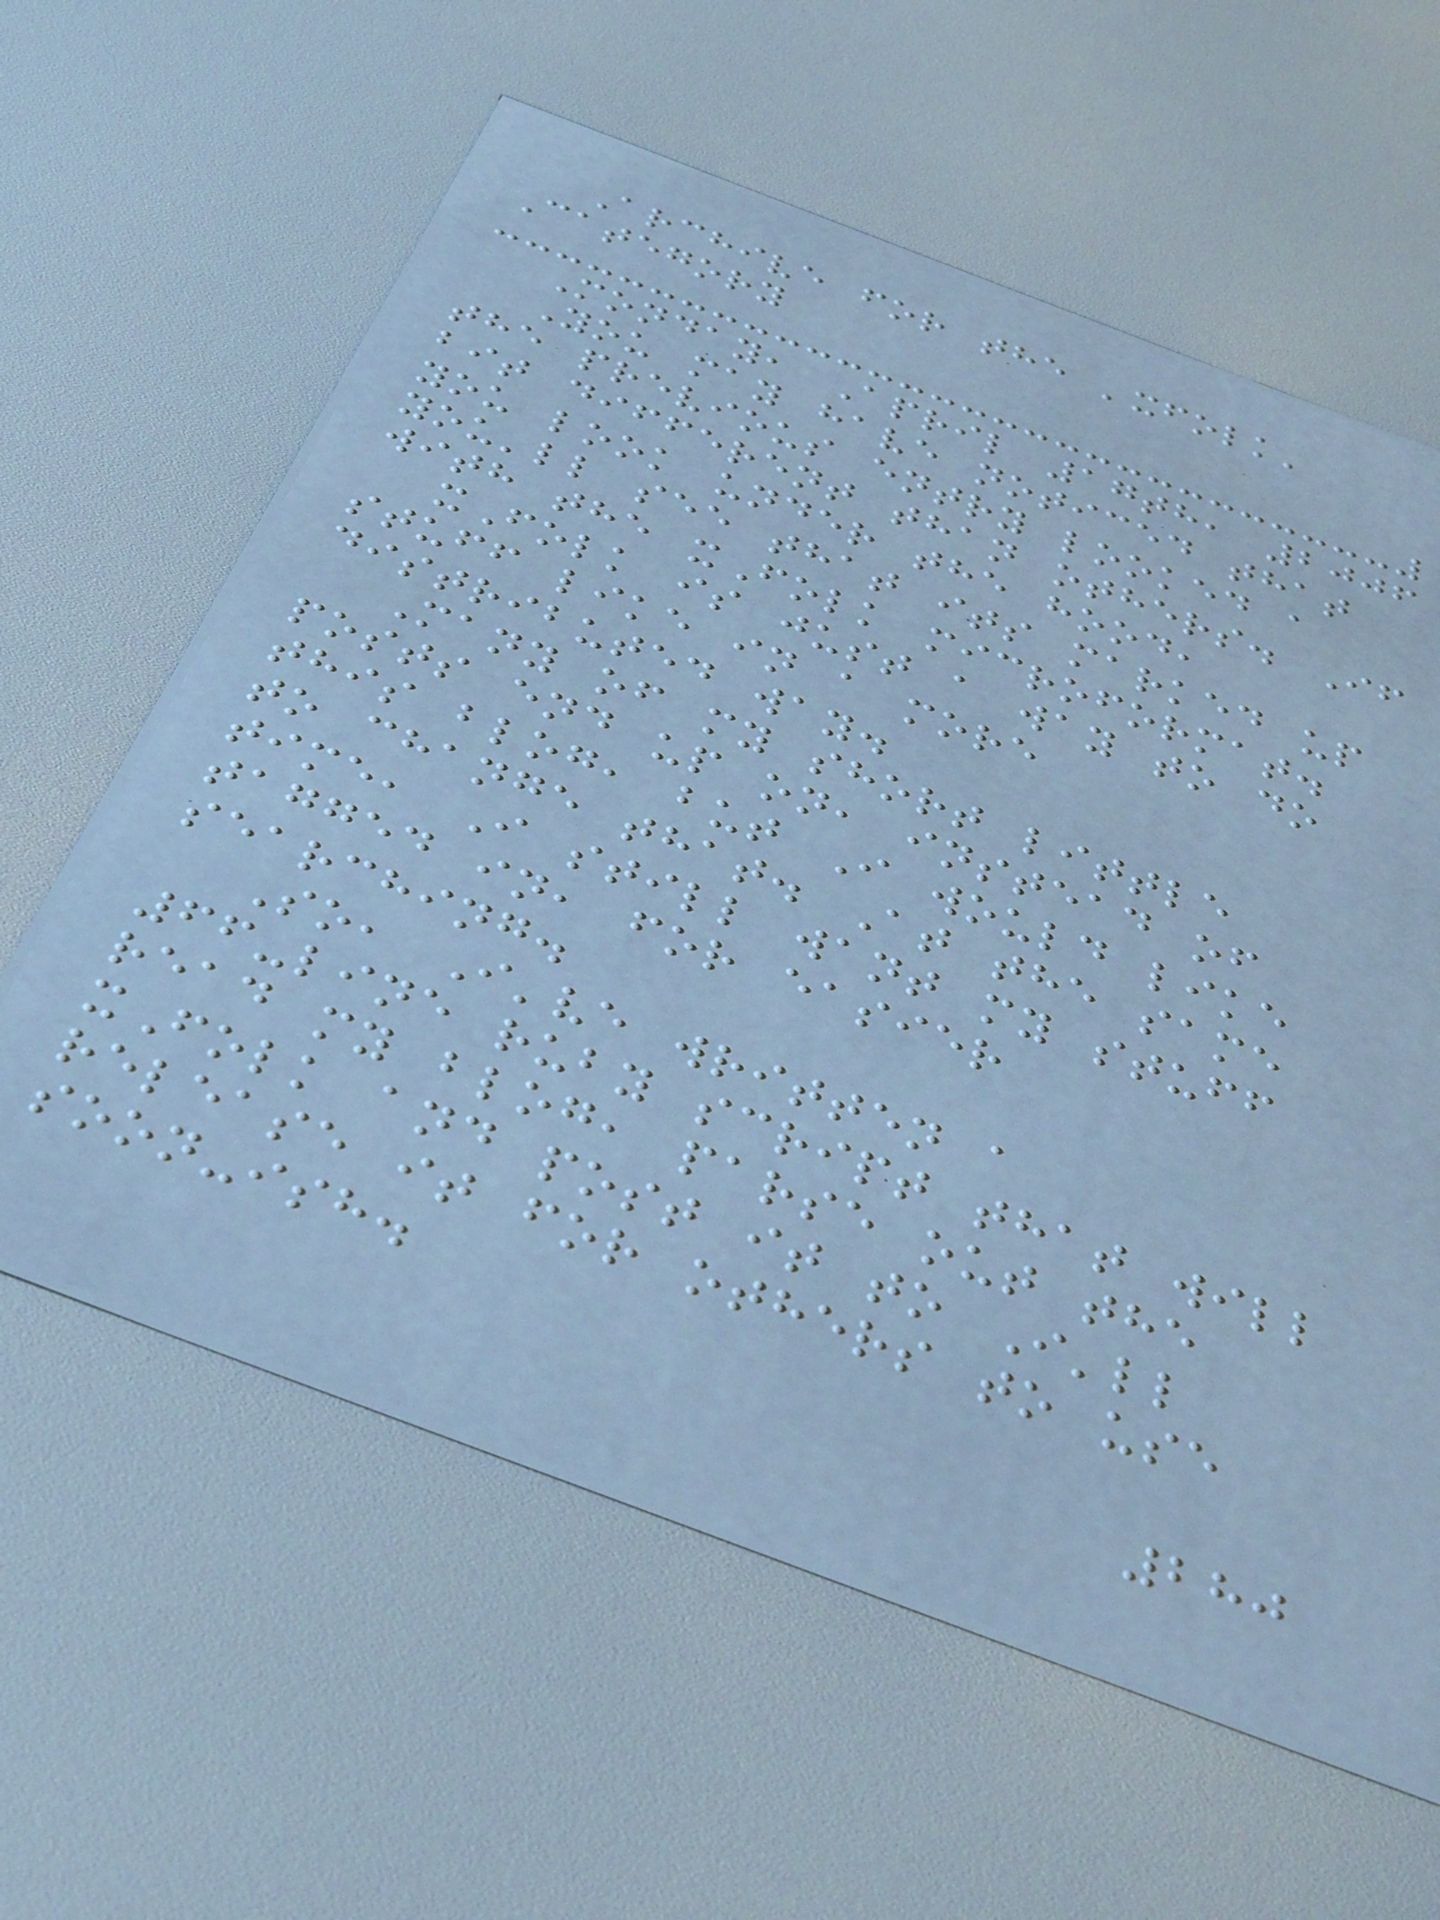Archive for the 'xfolk'
Category
Monday, April 17th, 2006
You may have noticed that
the previous entry looked a
bit different than others. If
you look under the hood,
you'll see that its marked up
with the xFolk microformat.
xFolk is just a way to do
stuff like in a more
distributed way.
Many of my short little
posts end up on, instead of
this blog, but I would like
to change that. At the same
time, I still want my stuff
tagged in, for easier
searching.
So, I've written a
66-line ruby script that will
read my blog, parse out the
xFolk and post it to I'll
release it for others to use
soon-ish.
280
